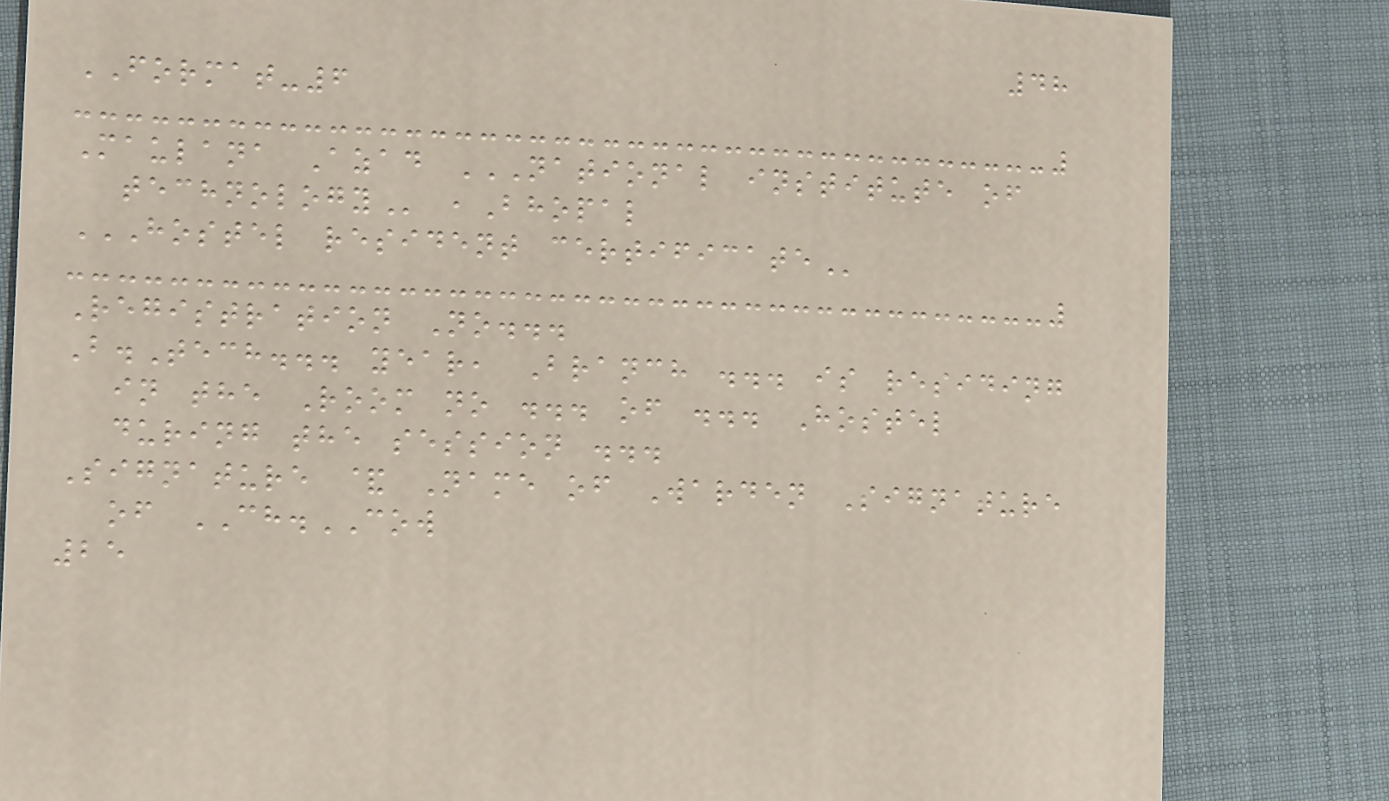48
FORMAT-6
Maulana Azad NATIONAL INSTITUTE OF
TECHNOLOGY ,Bhopal
HOSTEL RESIDENT CERTIFICATE
Registration No...
B.Tech... year, Branch ... is residing
in the Room no ... of ... Hostel
during the session ...
Signature & Name of Warden Signature
of CH.COW
25
